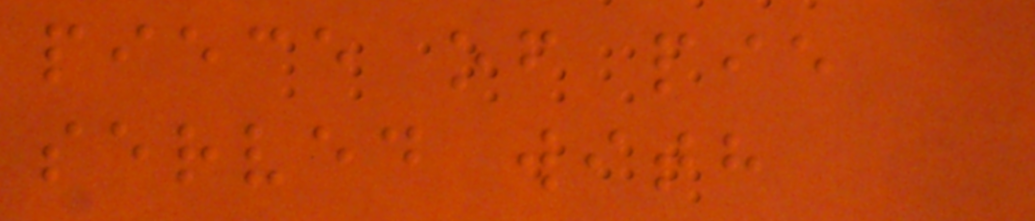piece of pie
served with
